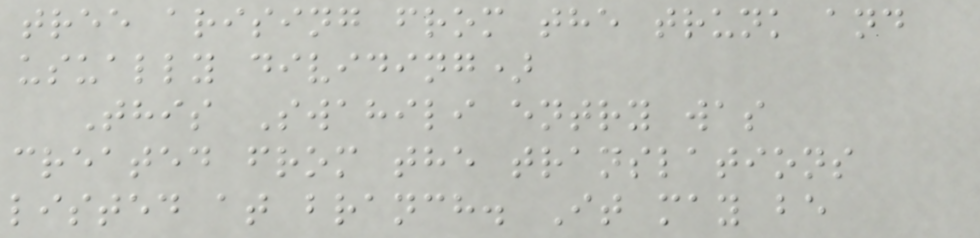tree arising from the trunk and
usually dividing)
This Swahili entry was
created from the translations
listed at branch. It may be
